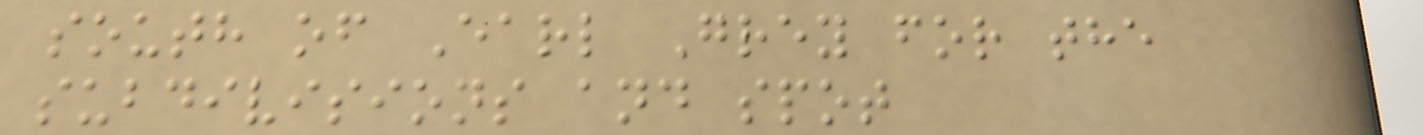south of Earl Grey for the
subdivisions and spot
